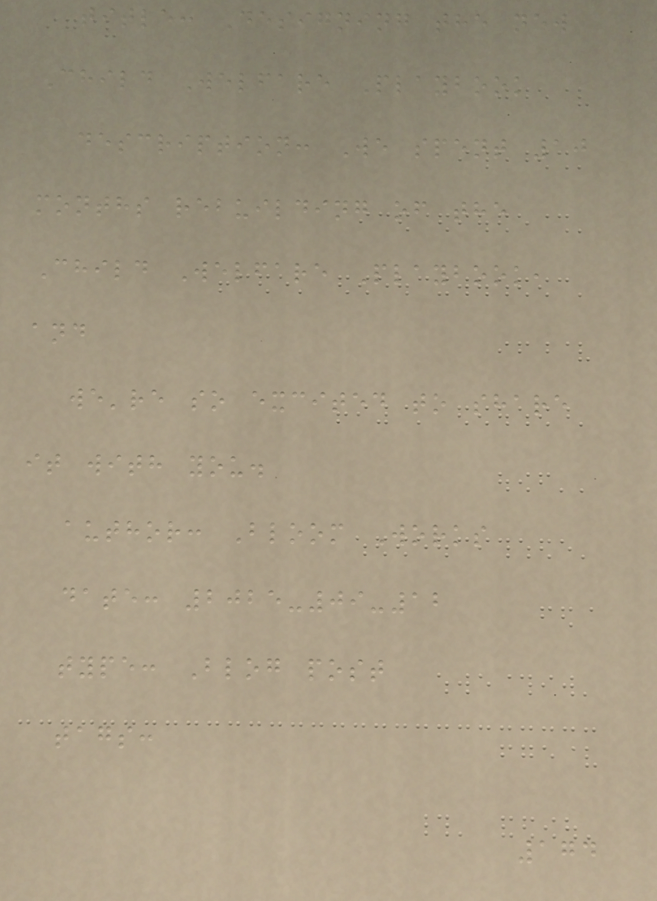title: Designing the new
Child Welfare Playbook
description: We spent 10
months rebuilding of the
Child Welfare Playbook,
and
we're so excited to share
it with you.
author: Bloom Works
date: 2025-09-12
type: Blog post
tags:
174
